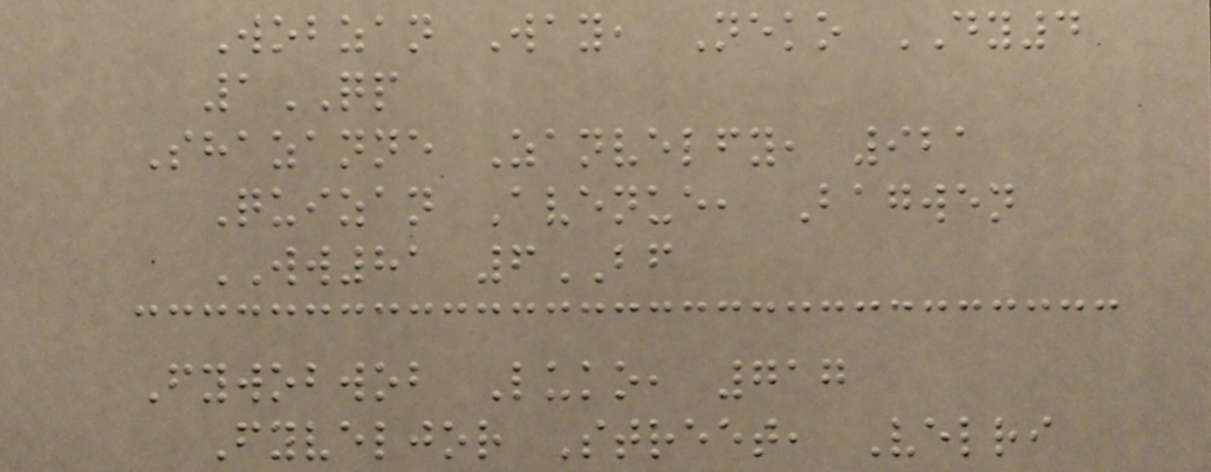Wobzan Way, Neko DY4
1QP
Shazanne Zanvelfy, 921
Quizan Avenue, Bagwen
WW81 6BF
Fywobwob Luko, 717
Fyveljor Street, Velri
